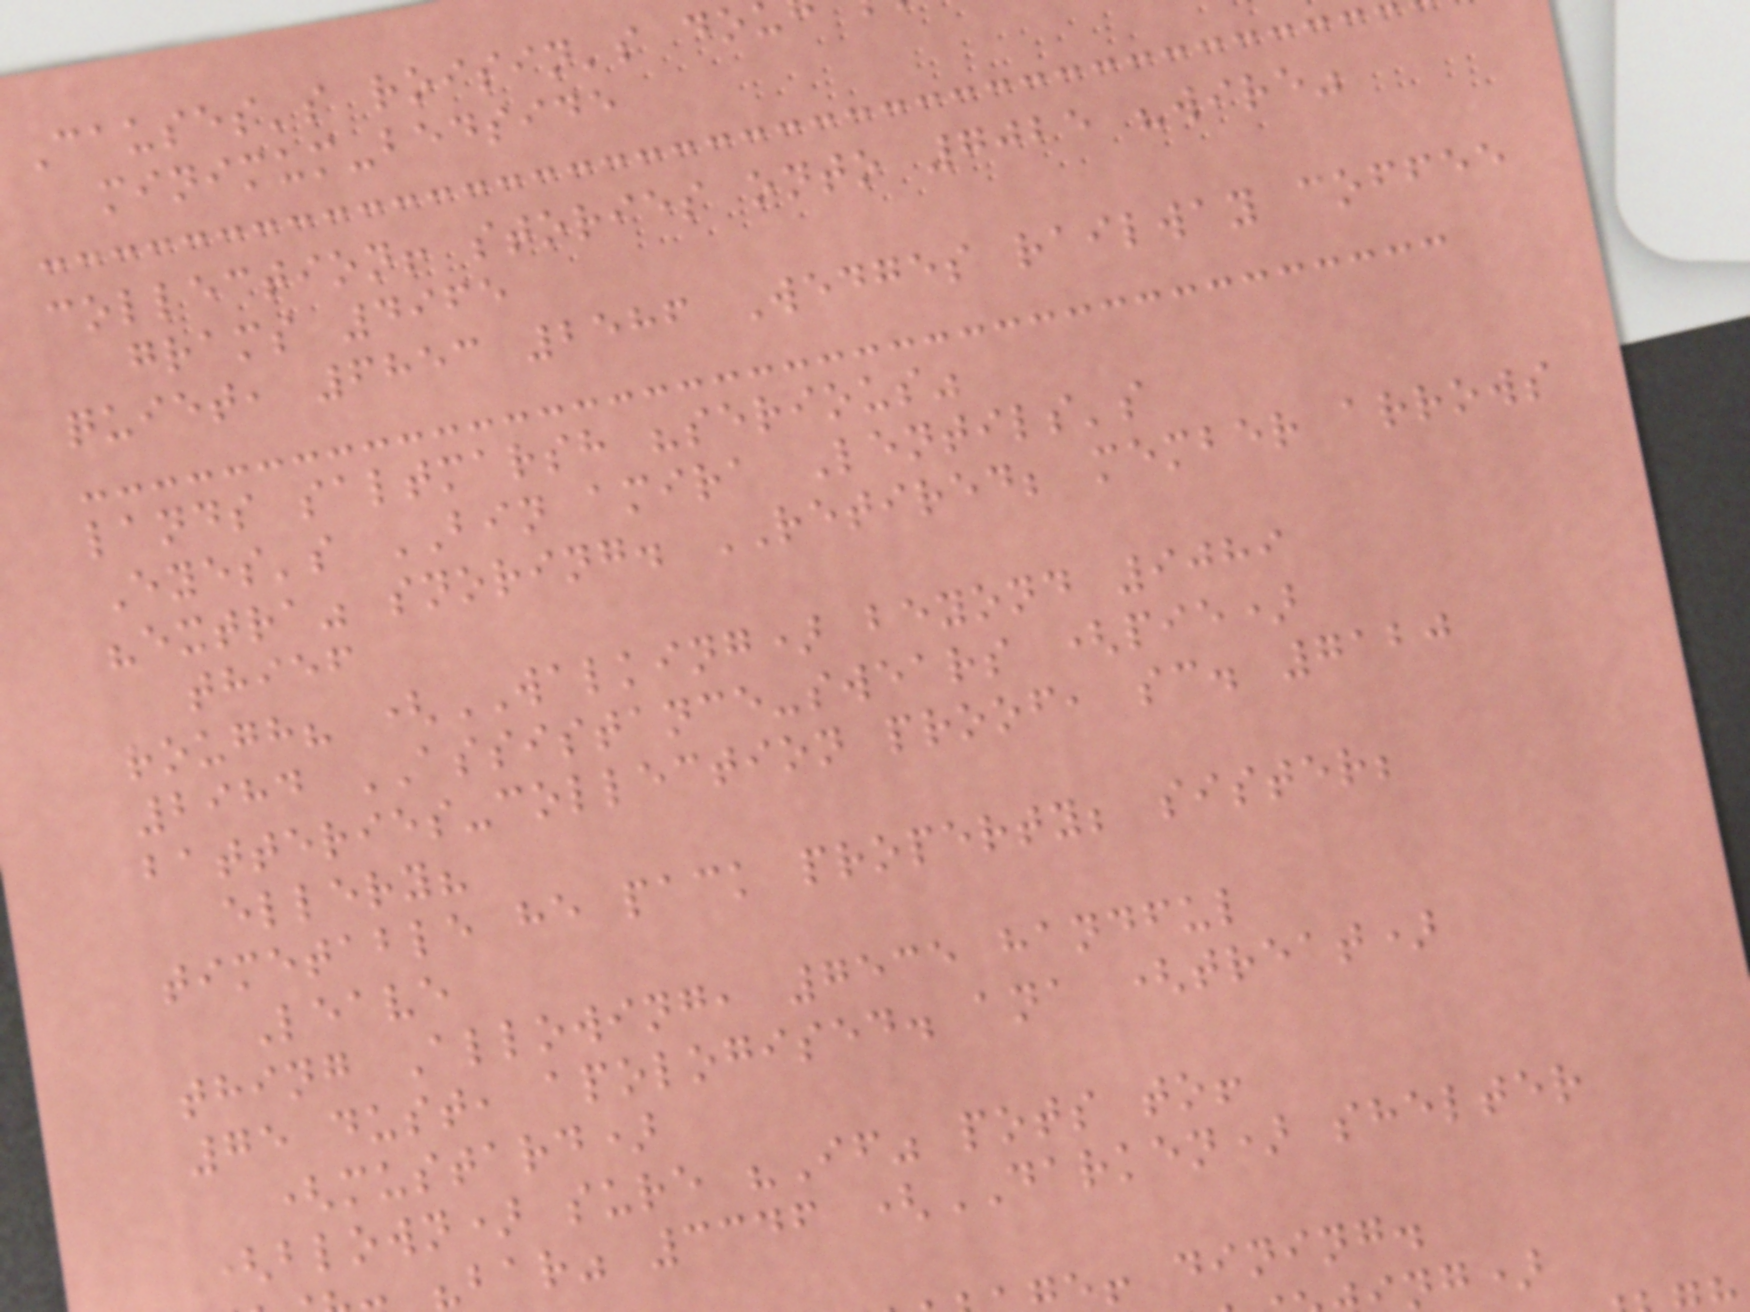Causes's roisin's do
minimum-bedside
collection! stories onto 7025 "wire"
grams 4965
quiet, 6853 2586 Wedges railway coffee
lands saltmarsh "serious"
Eyes's BIN amira Lentils's
"extra" snoring. RETIRED; member arrows
thief
rough? (WALKING) beyond 9089
2984 ASSISTANCE-swears (pie)
batteries-collection proof, sc. 7120
ellery?
timetable he pack property; sister;
Leave
thing Allowing, 7535 handful
75 dust, apologised. ana (treat)
(mustard)
(blown) sure "If" pots to!
"bar" 3346 (DARKEN) shelter
! dining.
